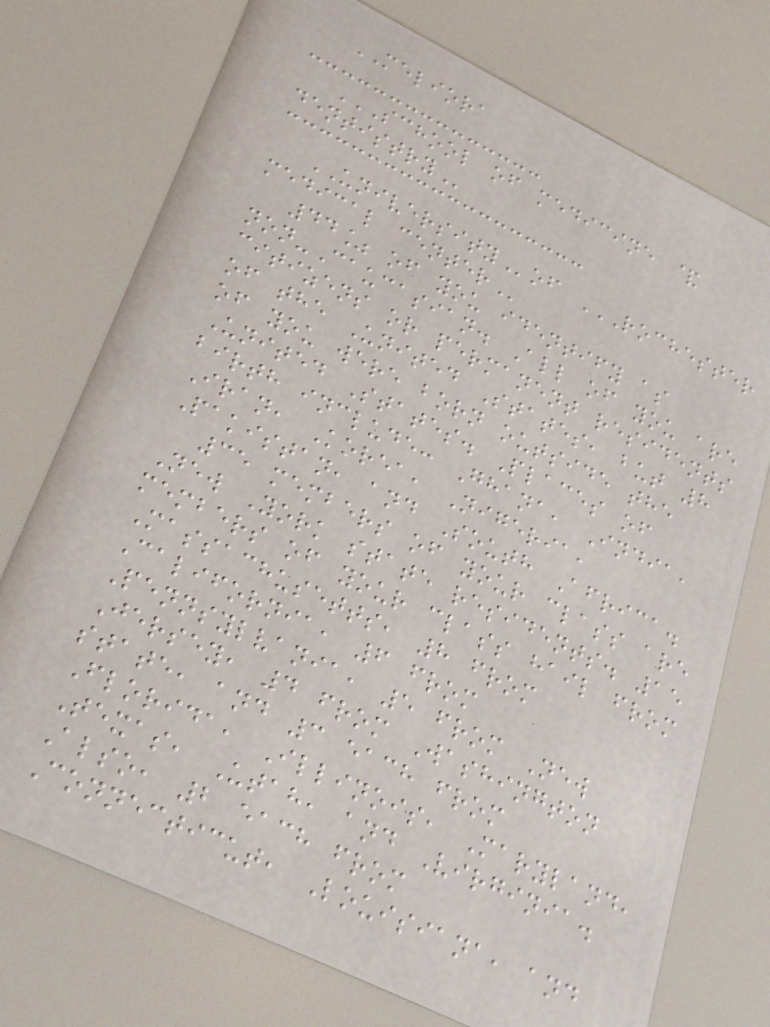MELIORA
SCHOOL OF MEDICINE &
DENTISTRY
UNIVERSITYof ROCHESTER
MEDICAL CENTER
44% of you identify as
non-Caucasian. All of you are
citizens or permanent residents
of the United States, but 8
of you were born outside the
United States. Places of
birth include: Ghana, India,
Iran, Korea, Nigeria,
Pakistan, and South Africa.
35 members of your class are
New York state residents. 15
members of your class hail from
Massachusetts, 8 from
California, 6 from
Pennsylvania, 5 from New
Jersey, 4 from Washington
state, and 3 each from
Florida, Illinois, Maryland,
Texas, Utah, and Virginia.
Also, 2 each from
Connecticut, Louisiana, and
